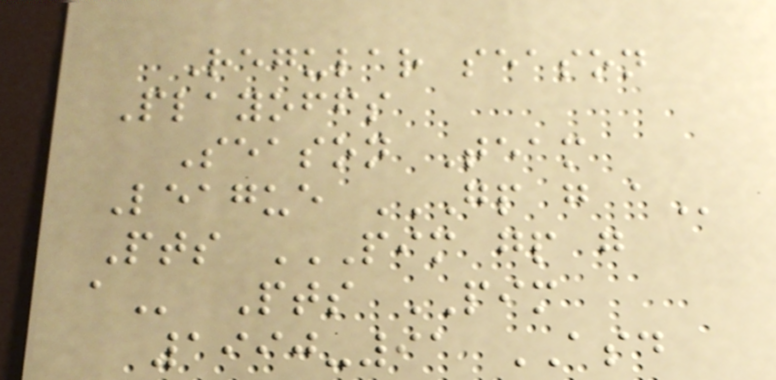Regular season
Playoffs
Season Team
League GP G A
Pts PIM GP G
A Pts PIM
1990-91 ASD
